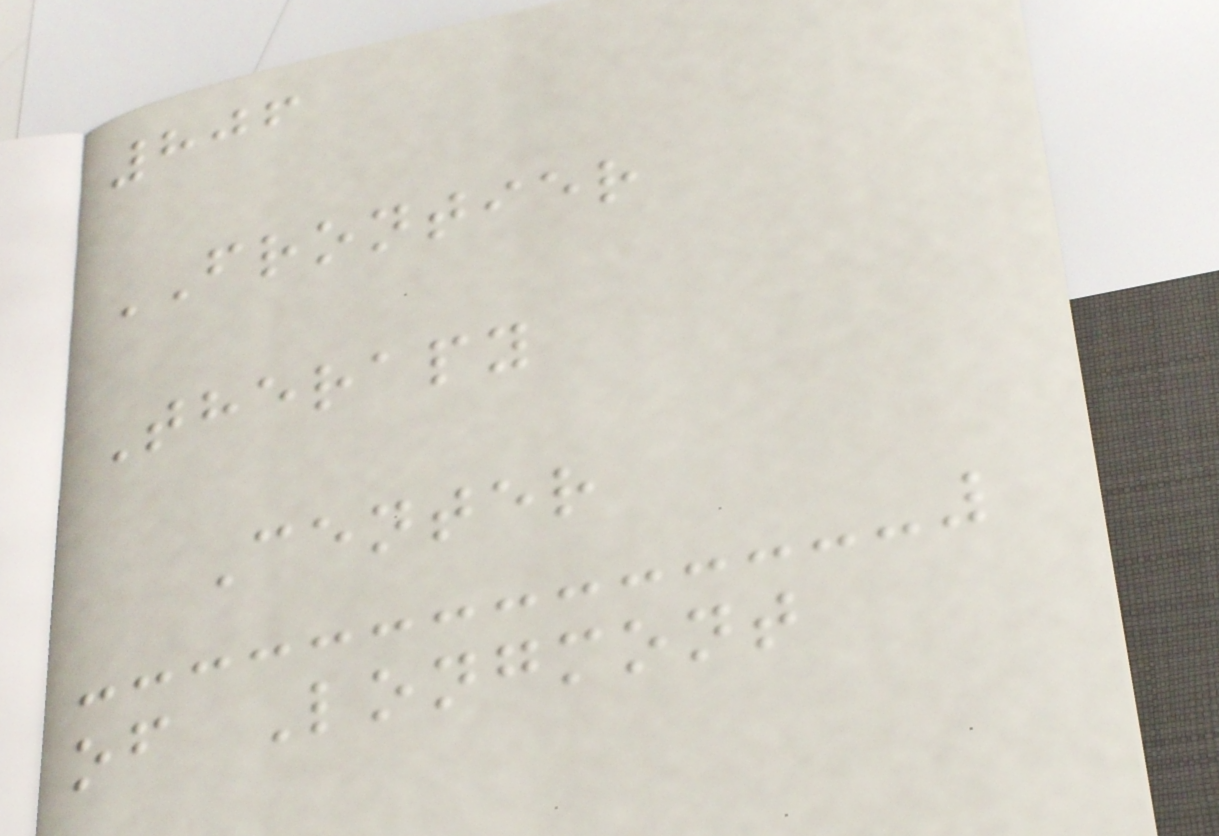806
FRONTIER
Therapy
Center
of Longmont
